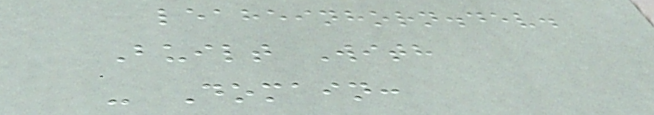leaheinhorn.dev.
Built With
- Domain:
